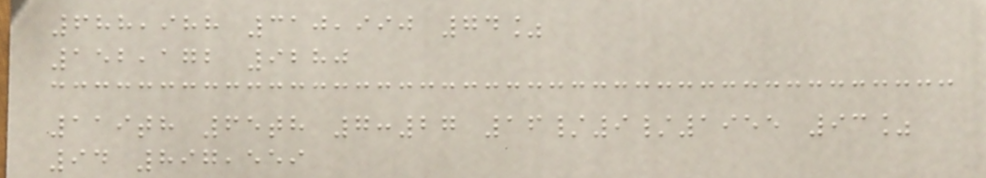688,988 310,990 74%
152,172 9280
119th 65th 7:27 16/9/1955 93%
94 897,559
